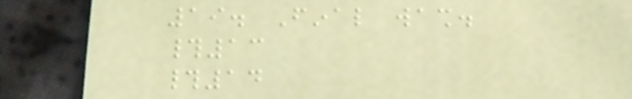19. Final wash.
#13
#14
